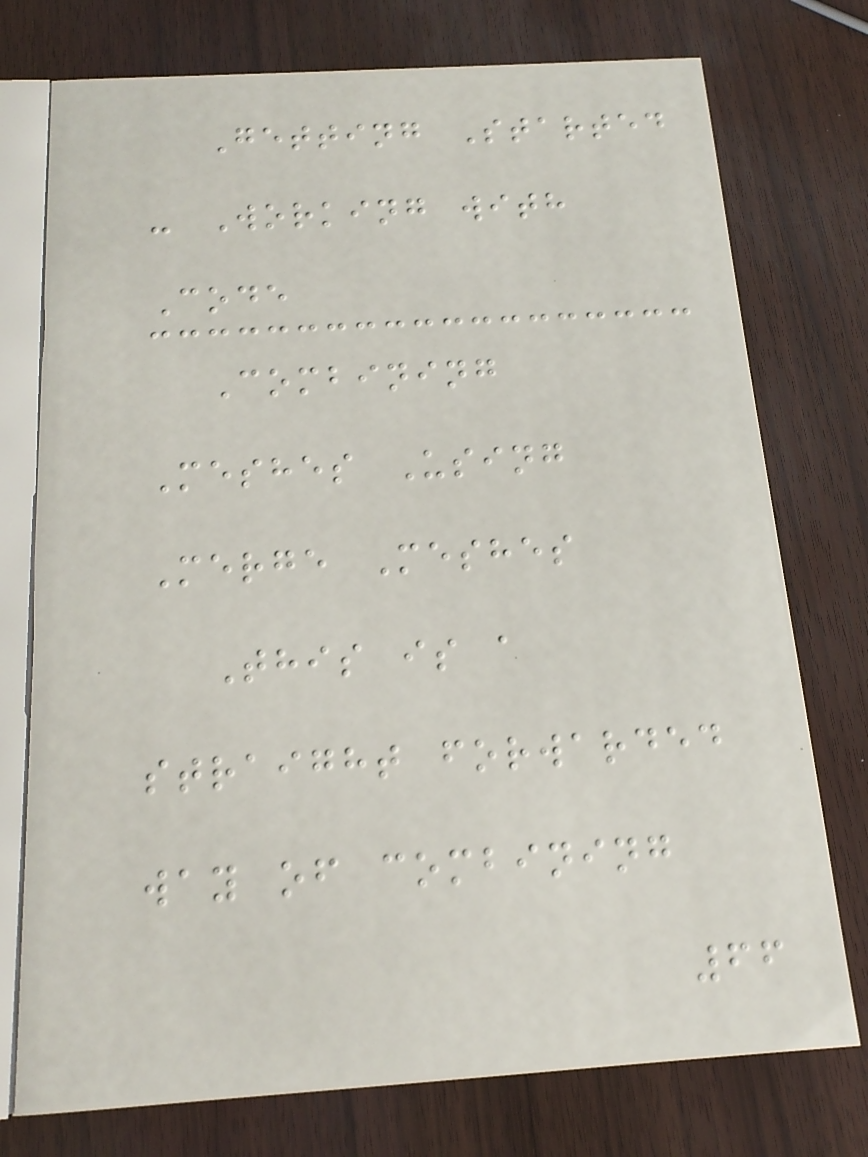Getting Started
- Working with
Code
Combining
Meshes Using
Merge Meshes
This is a
straight forwarded
way of combining
66
